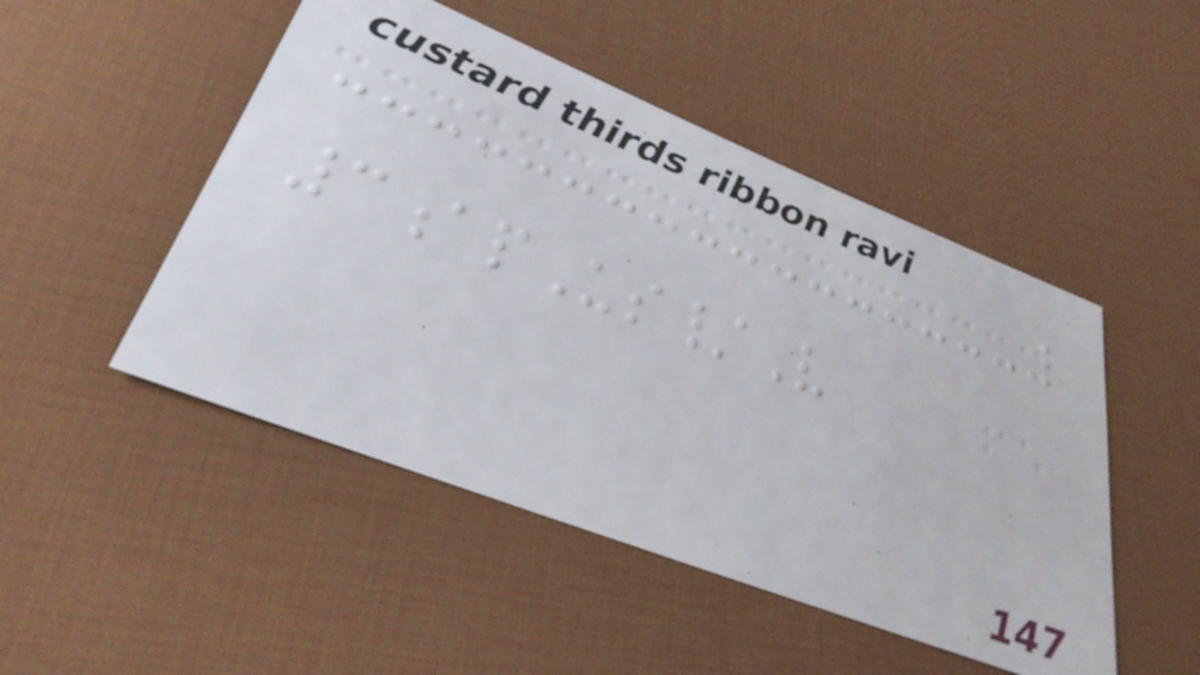3apUs/V
